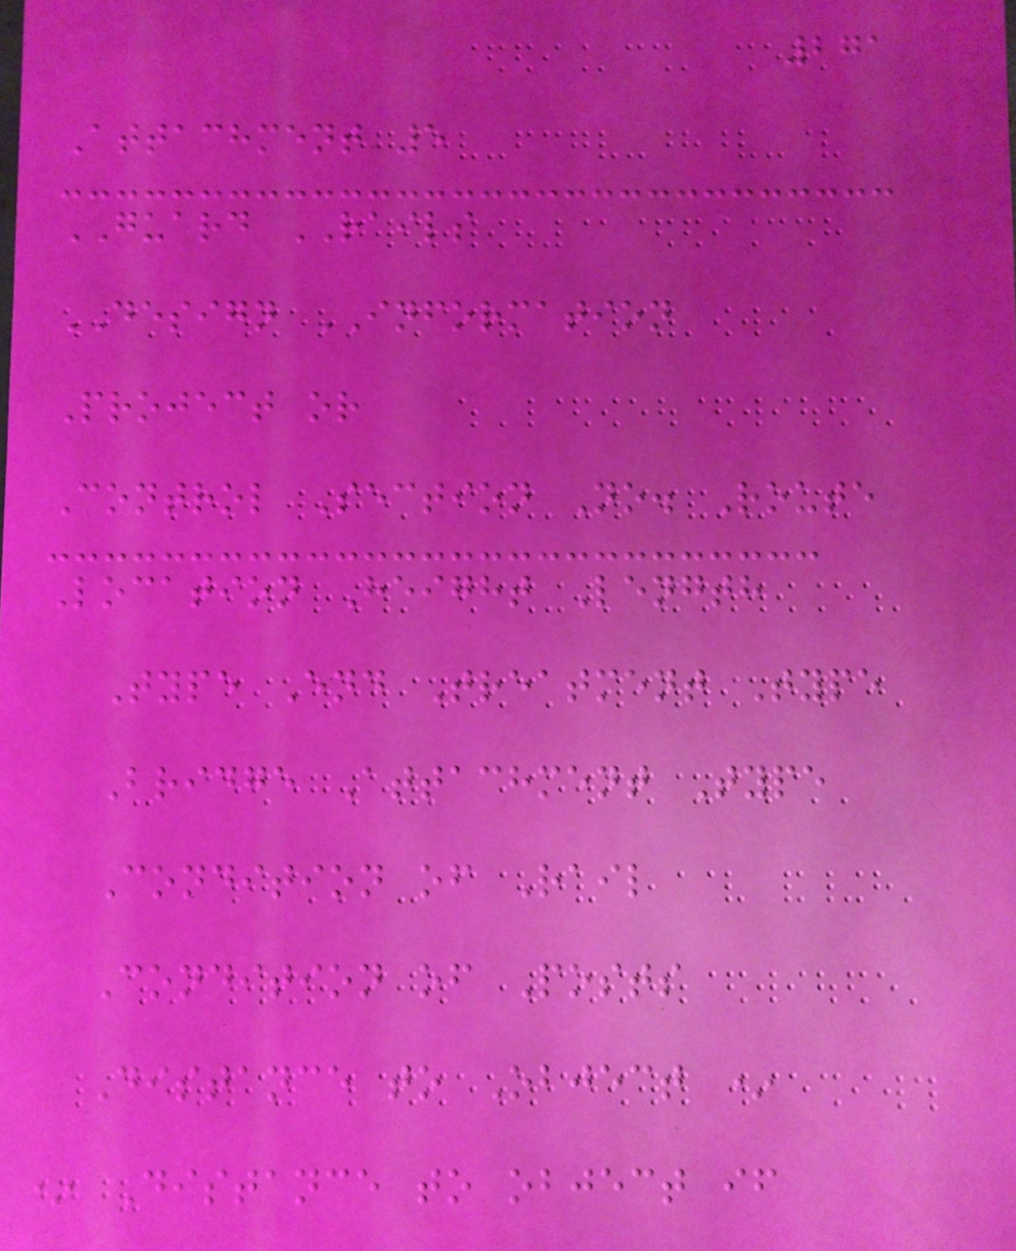271
Attachment 5
GUARD RAILS
DESIGN INFORMATION
Project or
Control Section No. Route
Location Height Length
Type End Treatment Type
Bridge Attachment Type
Condition of Rail
Condition of Posts
Distance to Object *
* Distance to object if
